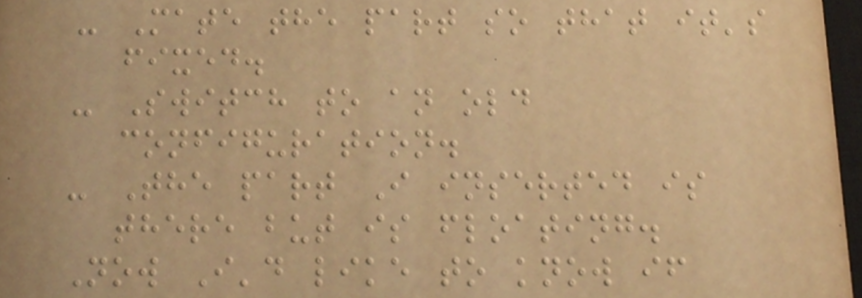- Mate the part so that it's
fixed.
- Switch to an old
configuration.
- The part I inserted is
there but is floating.
Now I'd like to know if
